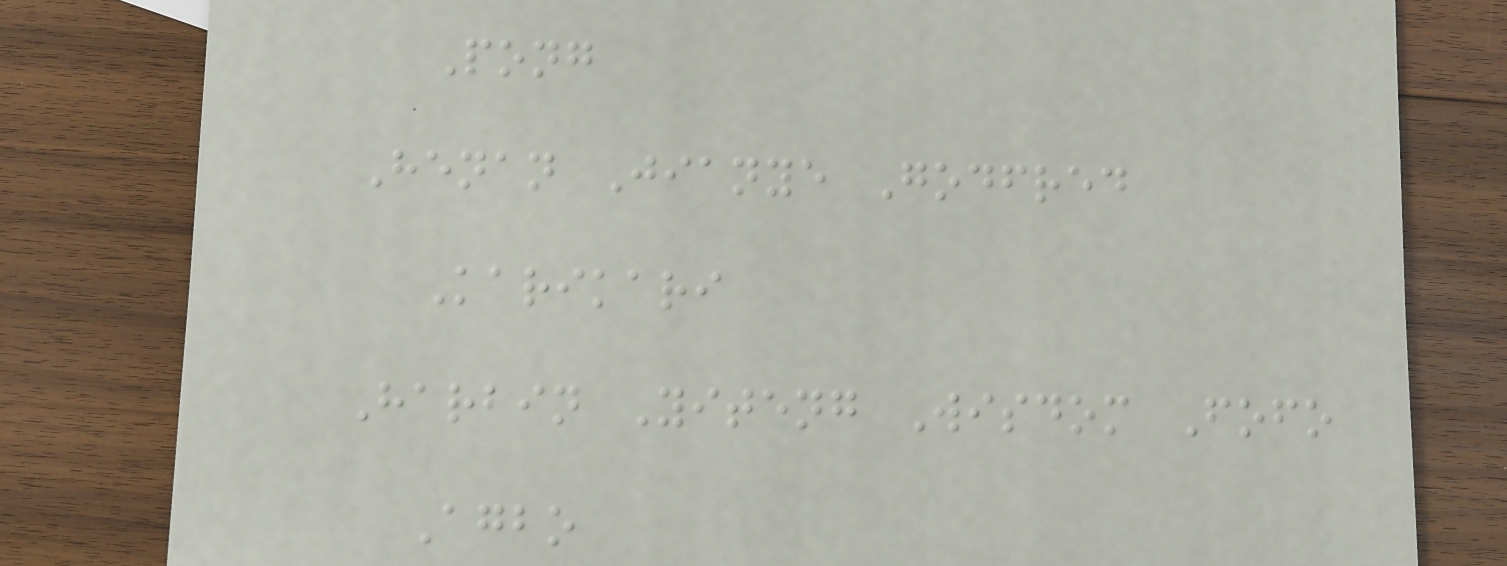Pong
Henan Jianye Godfred
Karikari
Harbin Yiteng Wisdom Fofo
Agbo
